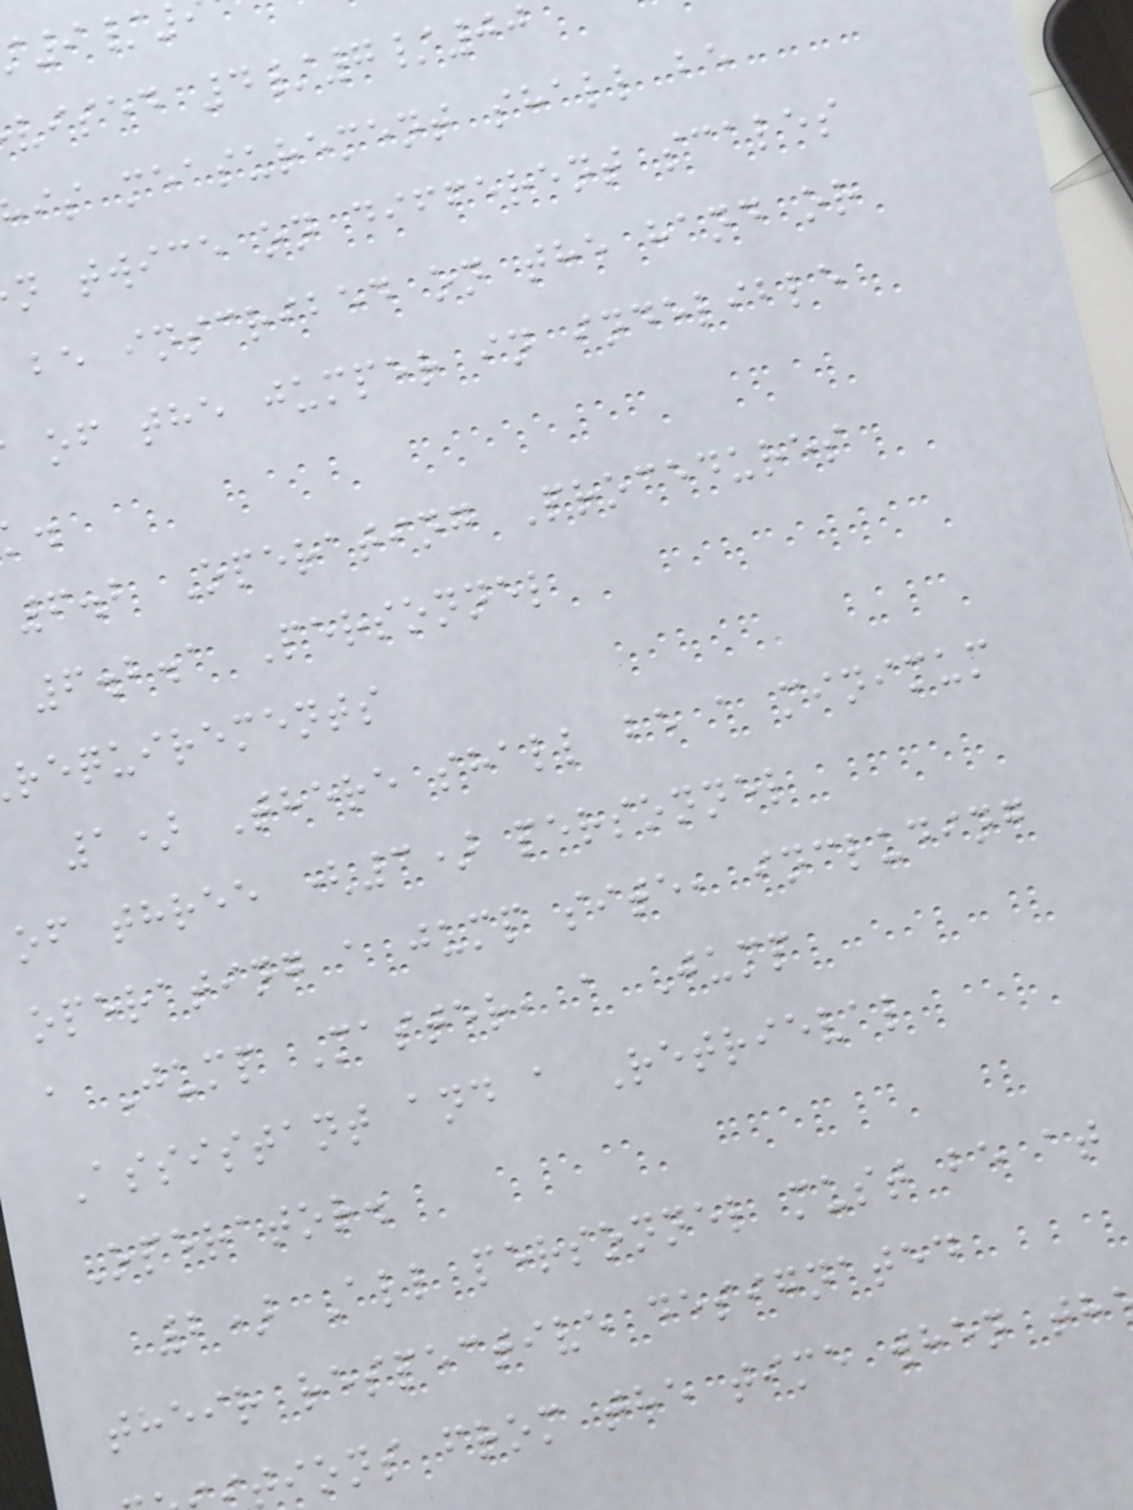vised 4/7/00
is measurement shall be
n twice on different scales
be inscribed on the hand or
of the jumper in indelible
6.2 Operating Procedures
6.2.1 Personnel
requirements
1) There shall be a minimum
of three (3) personnel
operating a jump site, including
a Jump Master, a Jump
Assistant and a Retrieval
Operator.
2) All personnel must be at
their respective designated
tions from the time when th
